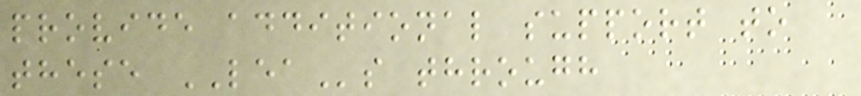provide additional support to
these LEAs through
